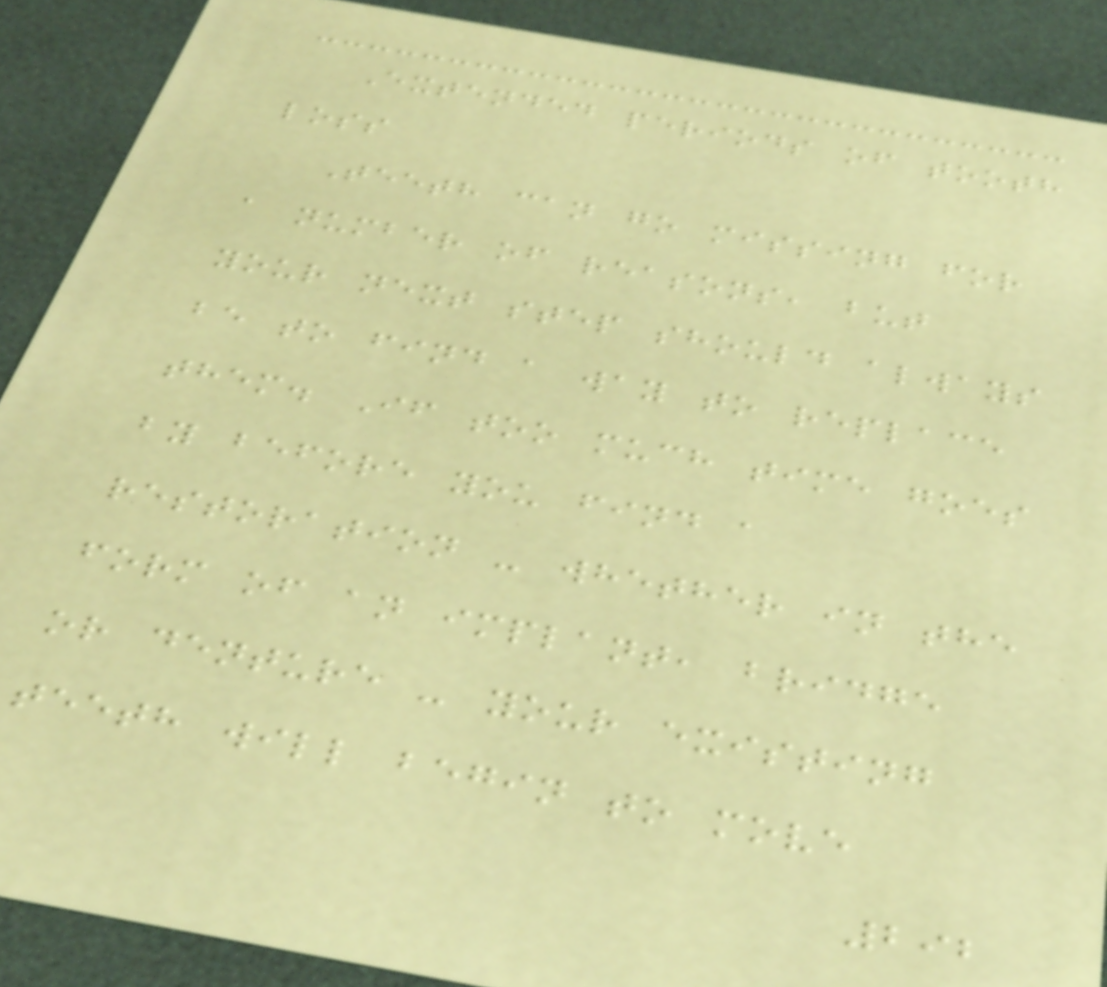Extended periods of tooth
loss
Teeth can go missing for
a number of reasons, but
your next step should always
be to find a way to replace
them. If too much time goes
by before you find a
restoration - whether in the
form of an implant, bridge
or denture - your existing
teeth will begin to move
292
